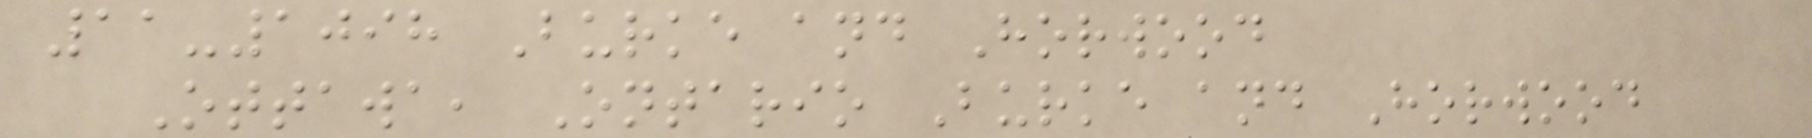11-1098 Burke and Horwood
Ottawa, Ontario Burke and Horwood
